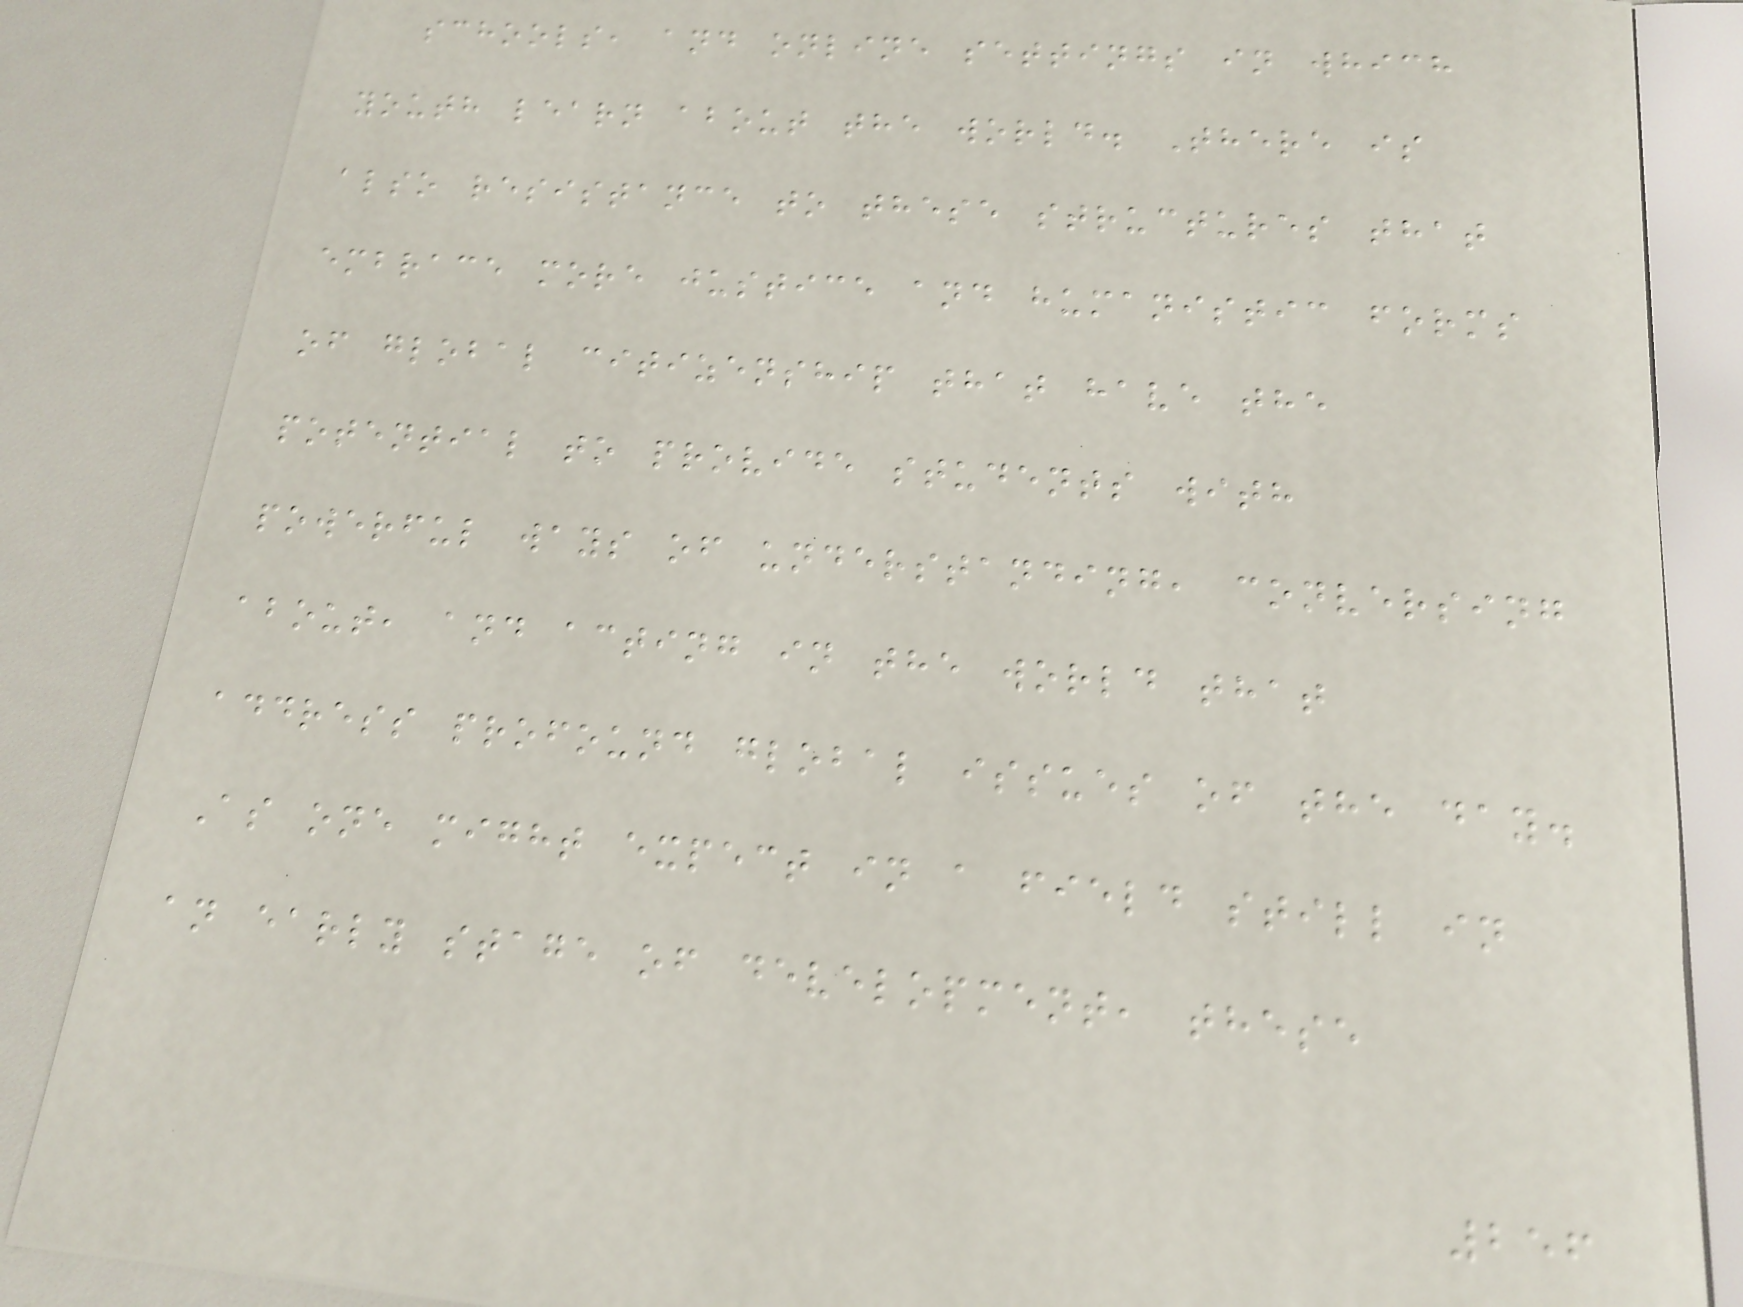schools, and online settings in which
youth learn about the world. There is
also resistance to these structures that
embrace more justice and humanistic forms
of global citizenship that have the
potential to provide students with
powerful ways of understanding, conversing
about, and acting in the world that
address profound global issues of the day.
As one might expect in a field still in
an early stage of development, these
256
